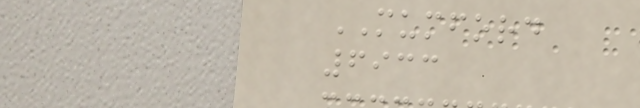MUMFORD
6933
